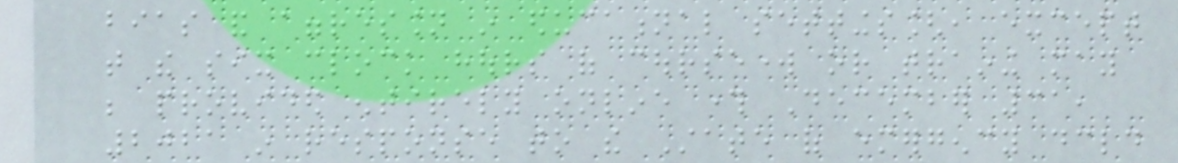bias and aggression in educational settings[, except
that the six clock hours of coursework or training may
be provided entirely online through December 31,
2021 in response to the State of emergency declared
